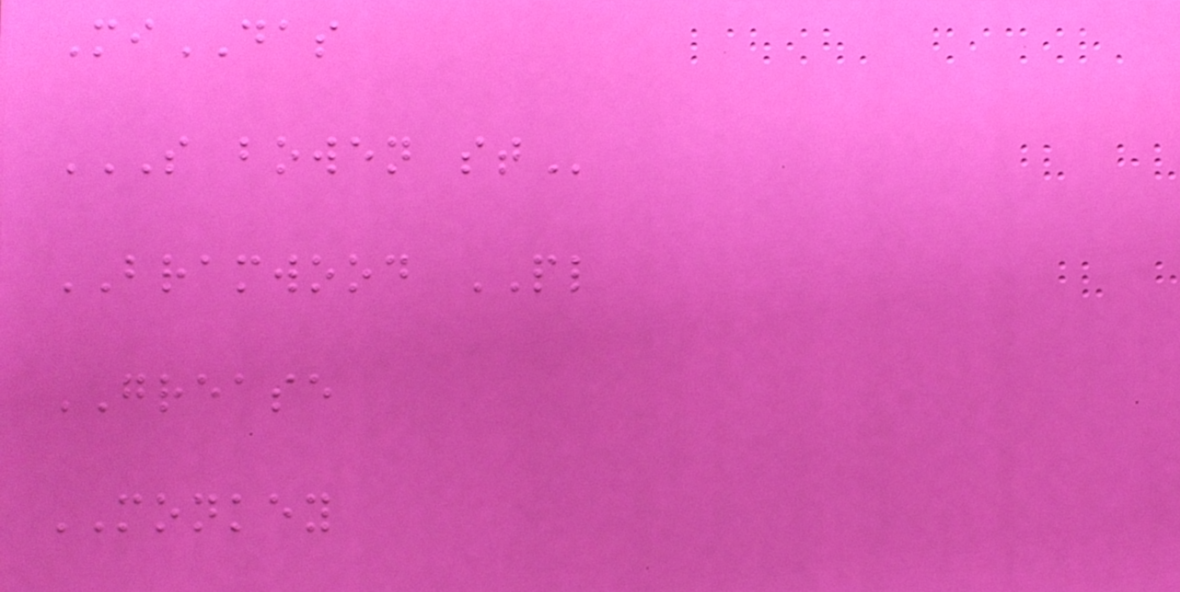MiDAS
S BOWEN ST
BRAMWOOD PL
GREASE
MONKEY
